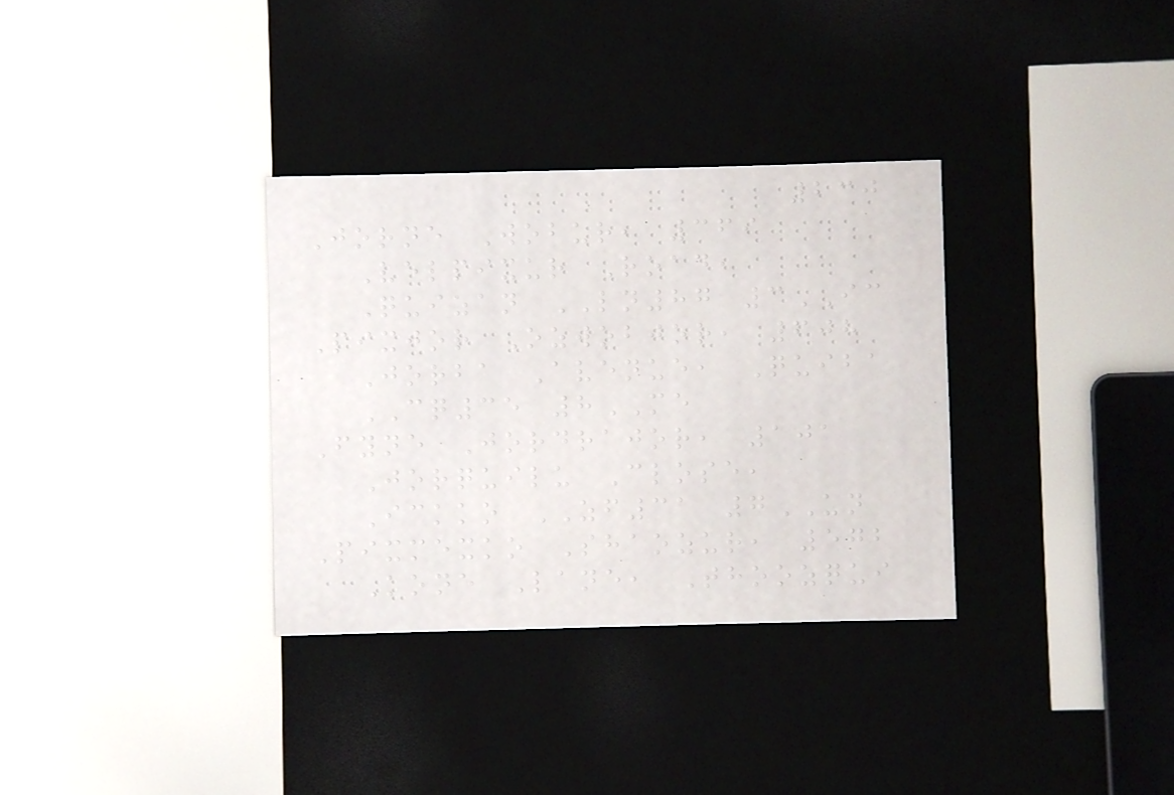230
Jorne Wobur, 369
Velpixur Road,
Quizan LN87 3IC
Pixjor Ozwobjor, 608
Jorba Avenue, Quiba
CQ35 8ME
Fyne Jordrajor, 101
Jorquilu Close,
Ickko ZF31 7UN
Pixmexko Shaozur, 572
Kone Lane, Thoozqui
